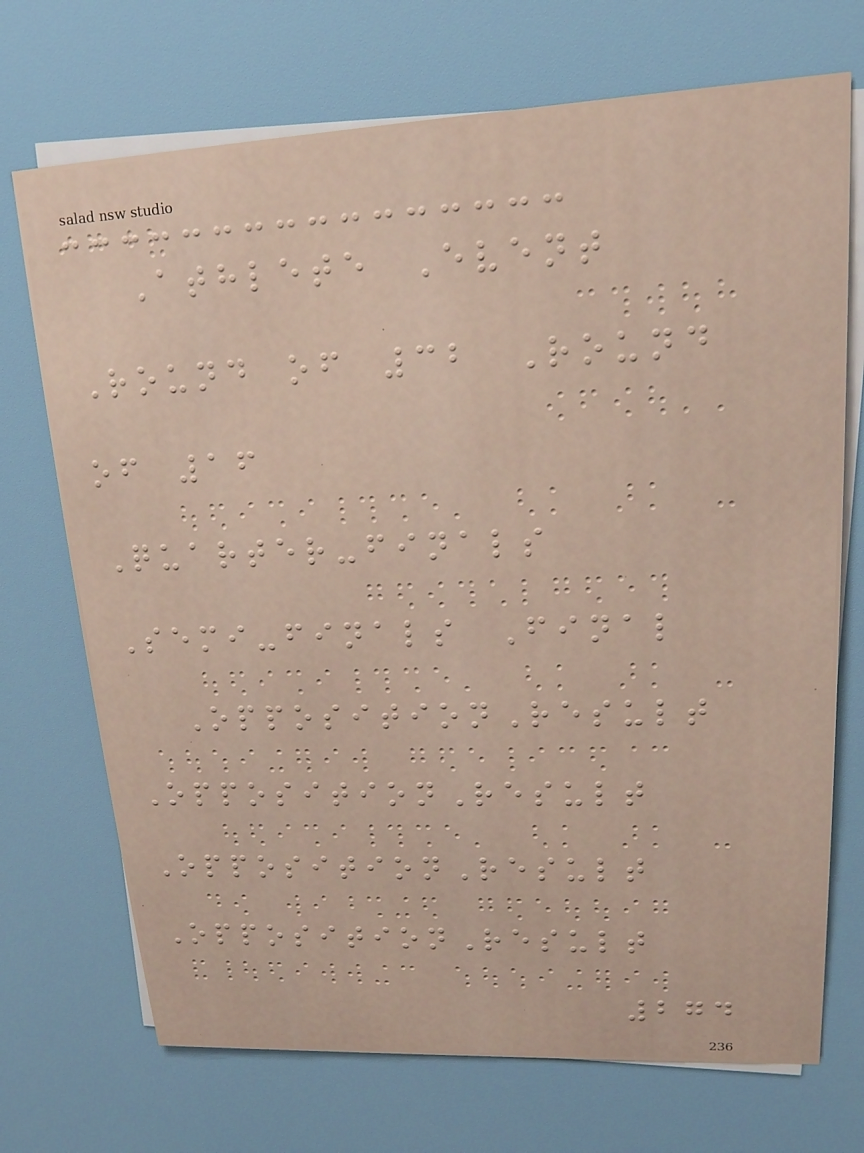Athlete Event
Round of 32 Round
of 16
Quarter-finals
Semi-finals Final
OppositionResult
OppositionResult
OppositionResult
OppositionResult
274
